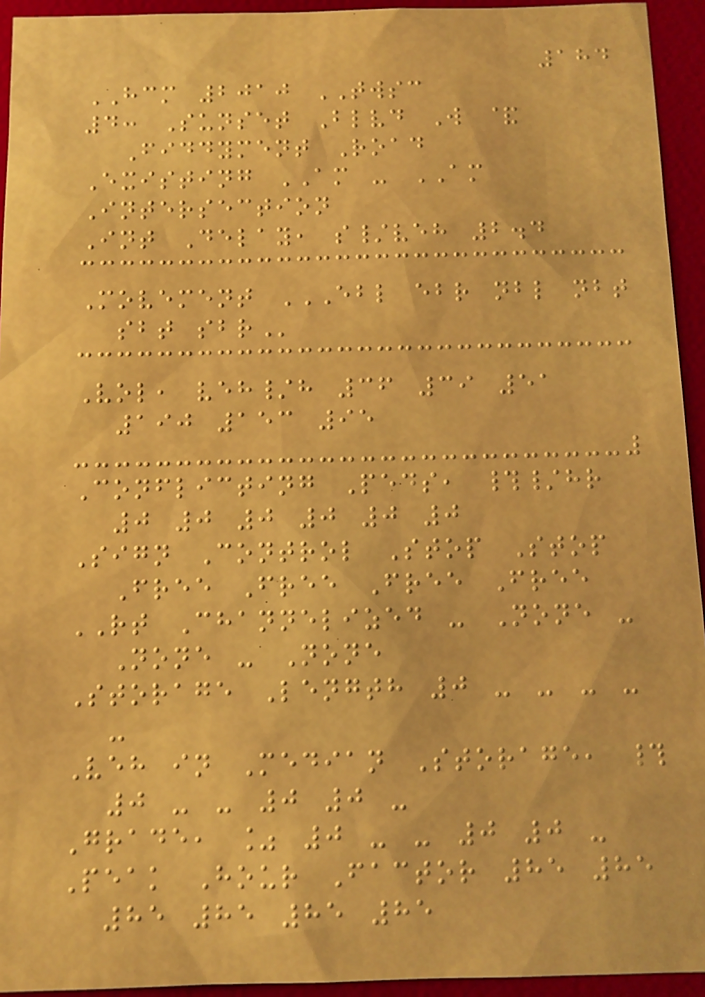184
HCM 2010 TWSC
4: Sunset Blvd W &
Fiddyment Road
Existing AM - AM
Intersection
Int Delay, s/veh 2.4
Movement EBL EBR NBL NBT
SBT SBR
Vol, veh/h 36 39 51
190 153 95
Conflicting Peds, #/hr
0 0 0 0 0 0
Sign Control Stop Stop
Free Free Free Free
RT Channelized - None -
None - None
Storage Length 0 - - - -
-
Veh in Median Storage, #
0 - - 0 0 -
Grade, % 0 - - 0 0 -
Peak Hour Factor 85 85
85 85 85 85
